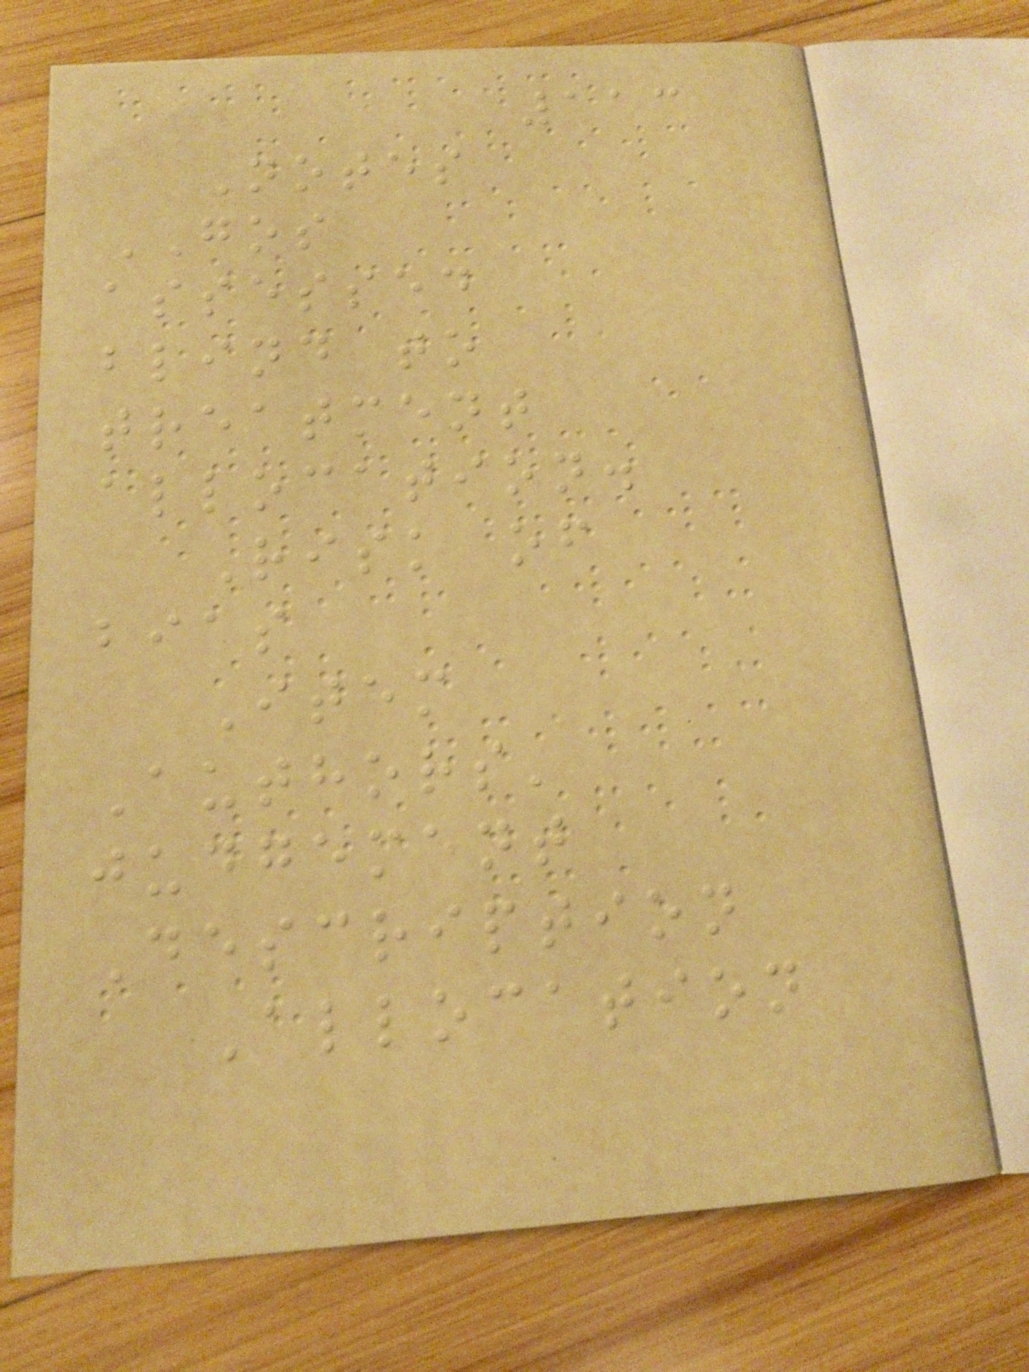113
Notes
GOS
assessed
blind to
treatment
allocation.
Risk of
bias
Item
Authors'
judgement
Description
Allocation
